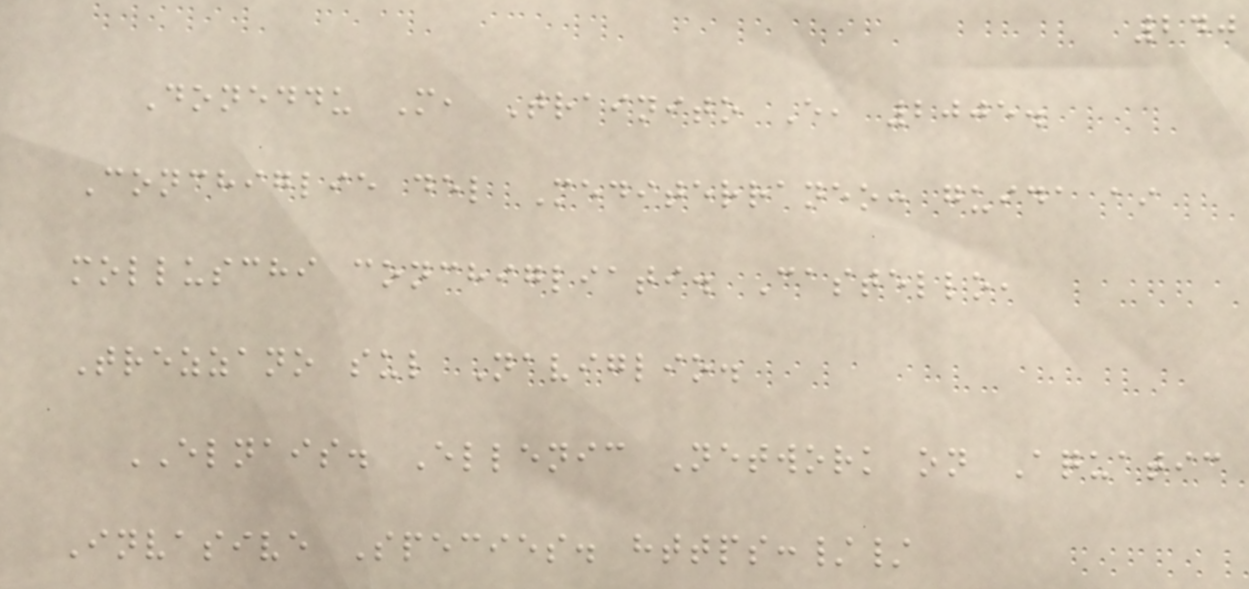240
Doneddu M, Trainito E, 2005.
Conchiglie del Mediterraneo: guida ai
molluschi conchigliati. Castello,
Trezzano sul Naviglio.
ELNAIS. Ellenic Network on Aquatic
Invasive Species. https://
